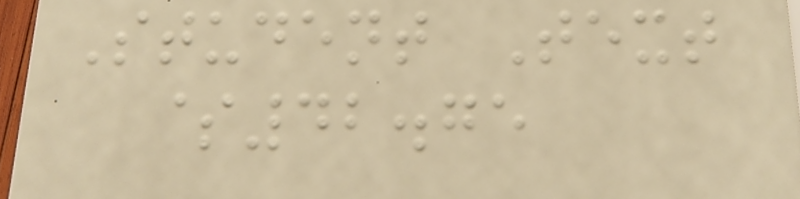Student Text
$42.75
